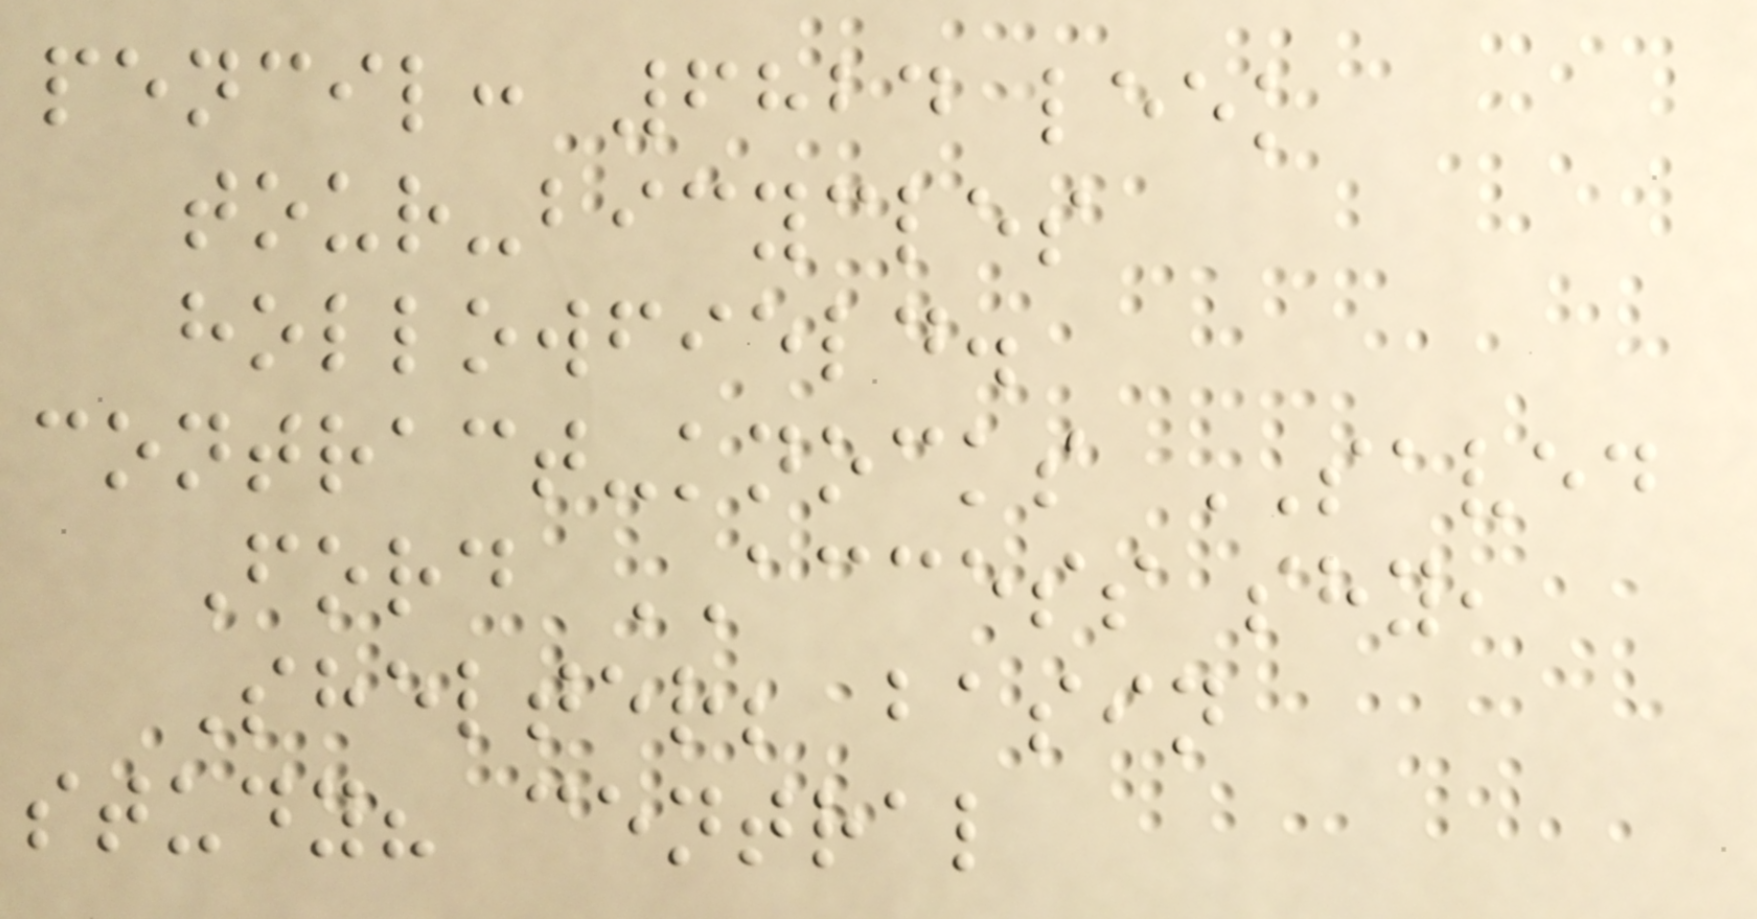pencil: 6824 leek
tour-bicycles
hollowfield.
contract-knocks SAVED
Ford ACCESS shy,
Shelter; basin
study? central
